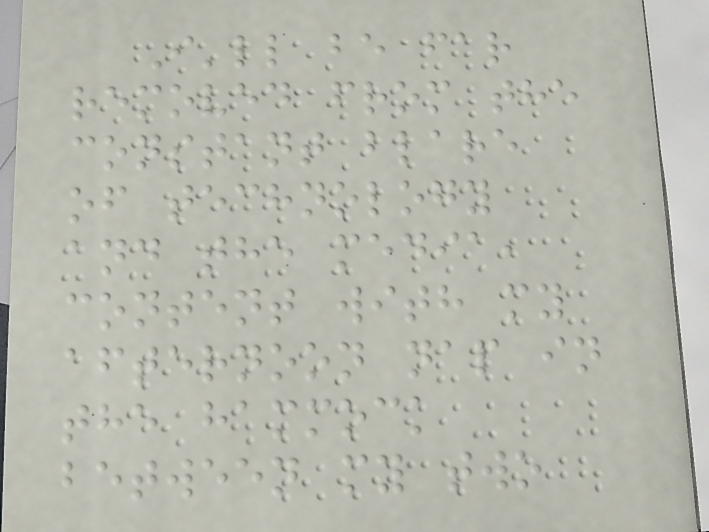I'll be far
removed from the
constant blare
of technology
and the media,
content with my
afternoon nap in
the hammock
between my two
